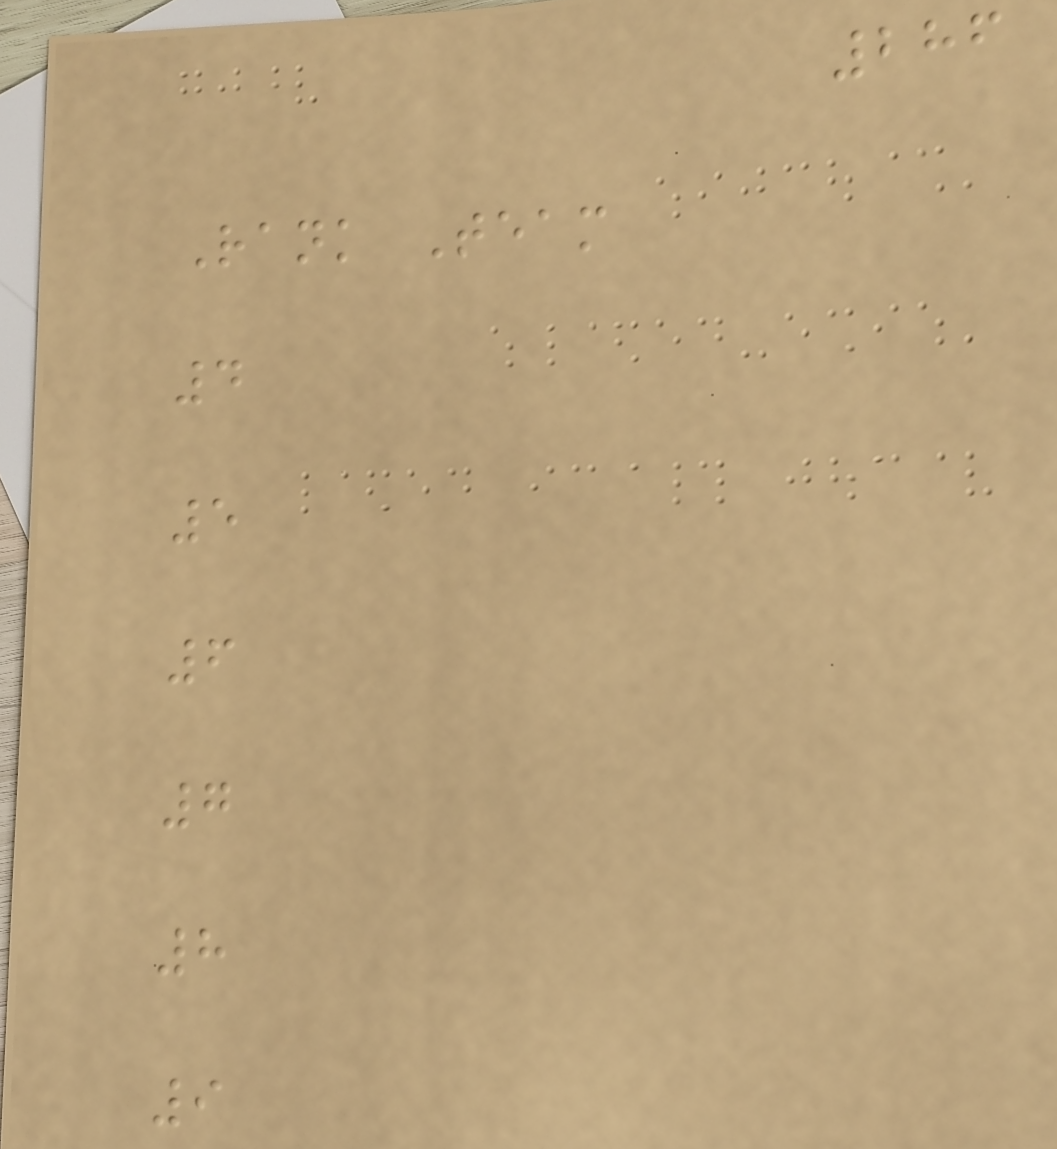286
Rank Team
4
5
6
7
8
9
